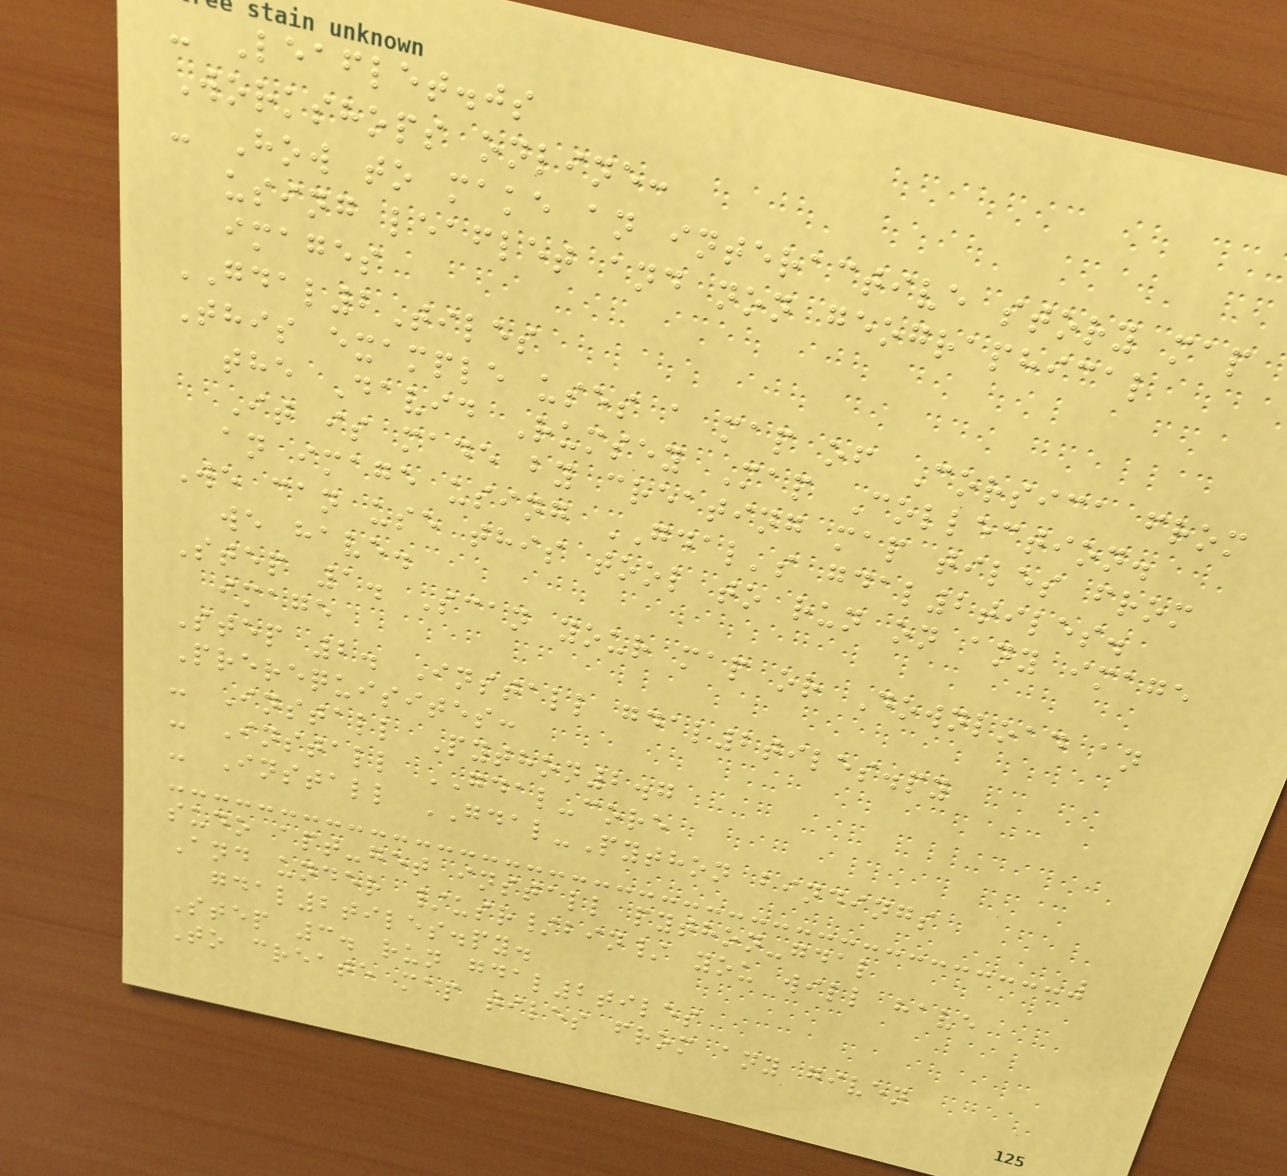- Leaflet.js
Workshops online:
- How to make an interactive story map
using leaflet and non geographical
images
GDAL2Tiles
This example uses a map of Corsica from
the David Rumsey Map Collection.
It is made by creating map tiles from
an image using GDAL's gdal2tiles.
We can use this tool to run on any image
we have.
Step 1. Scan your map or Download an
image
Step 2. Install gdal2tiles.py
Prerequisites:
- Install Python2.7
- Install GDAL-core
- Install GDAL-Python bindings
sudo apt-get install python-gdal
And under /usr/bin/ you will have
gdal2tiles.py.
Step 3. run gdal2tiles
To create map tiles from any given
